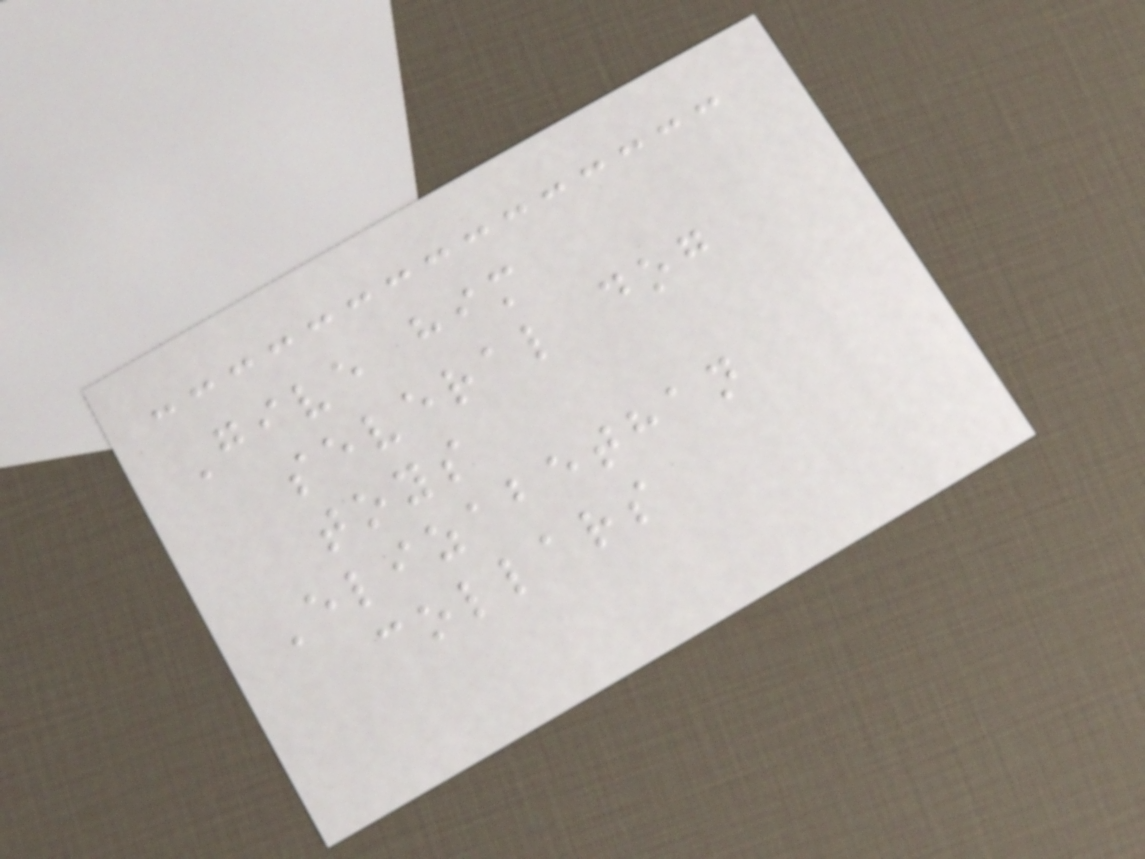Give him
several dog
toys
Elizabethan
collars
